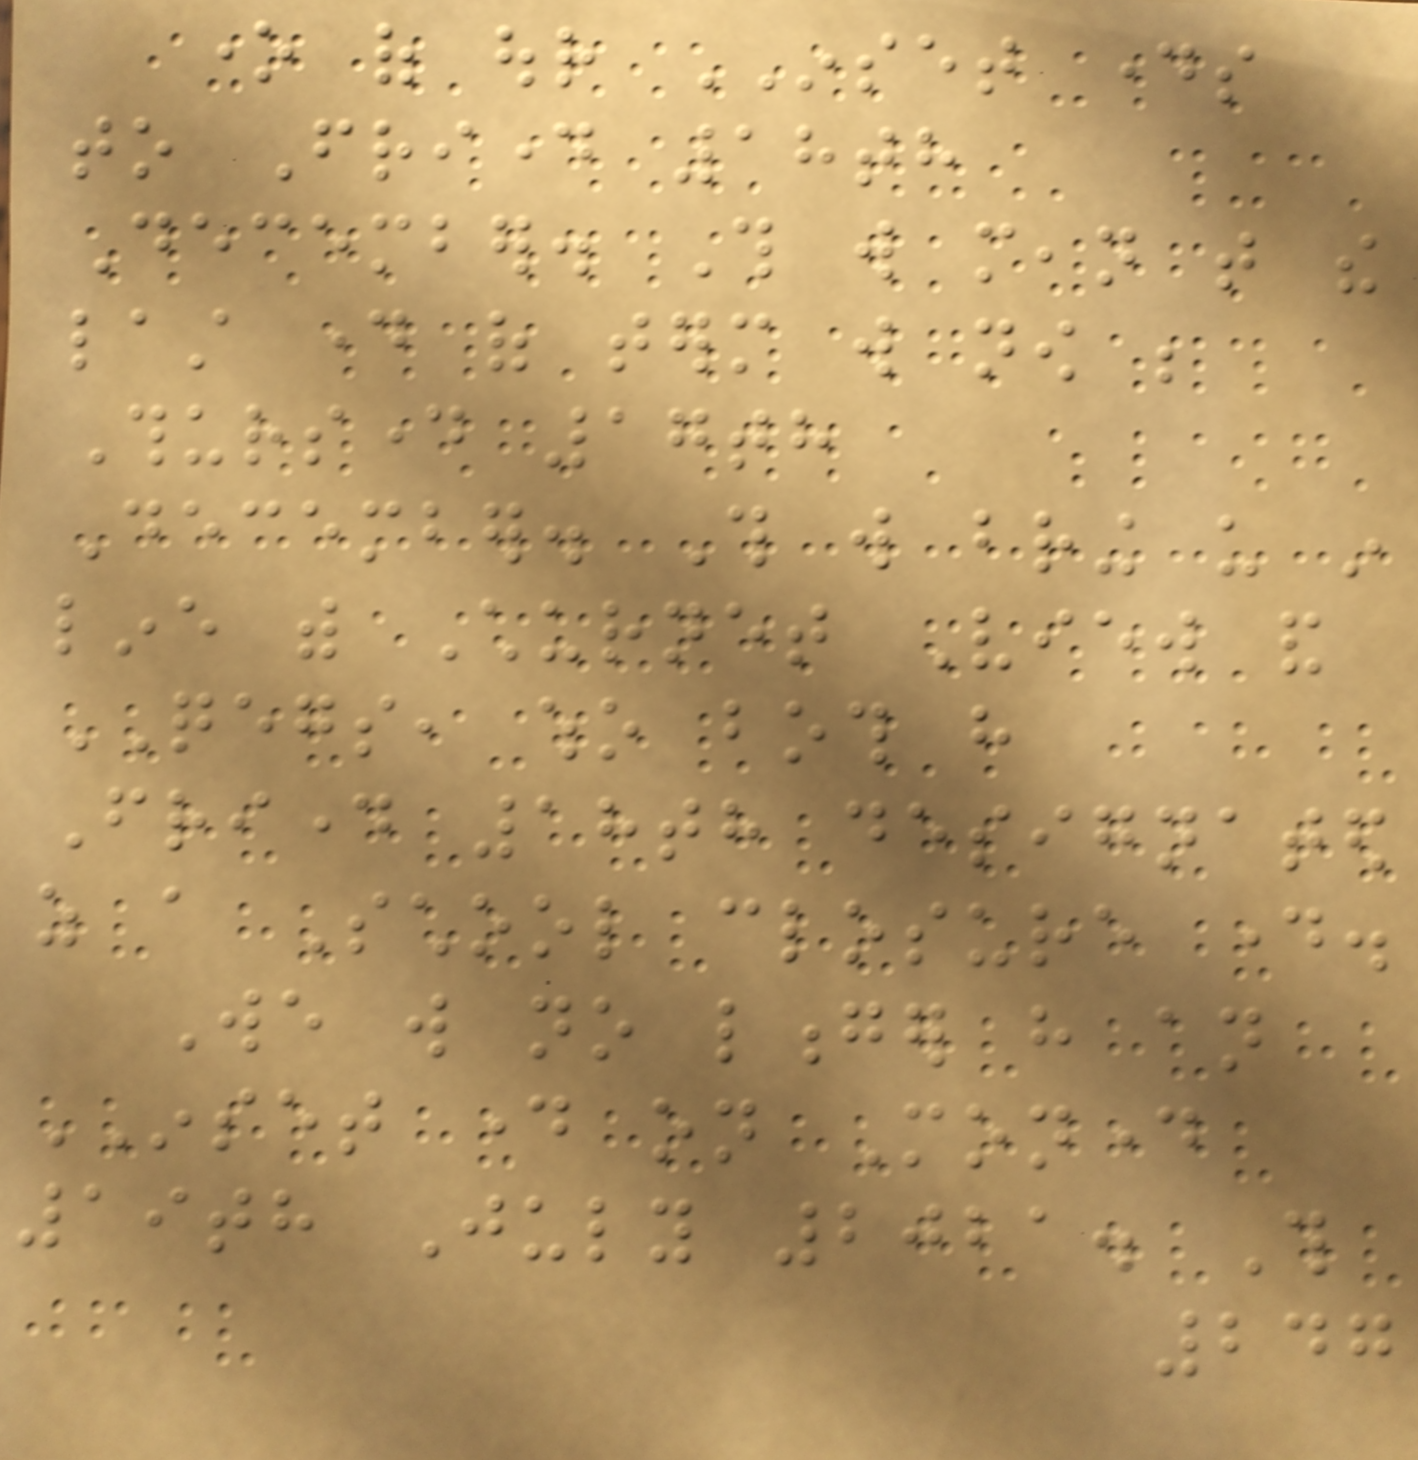one of our INSET days
to Friday 18th
December. This will mean that the
last day of term will now be
Thursday 17th
December. This will bring us in
line with Churnet View and
QEGS, who both have
Friday 18th designated
as a School closure day.
We will no longer have an
INSET day on Monday
19th July 2021. This
247
